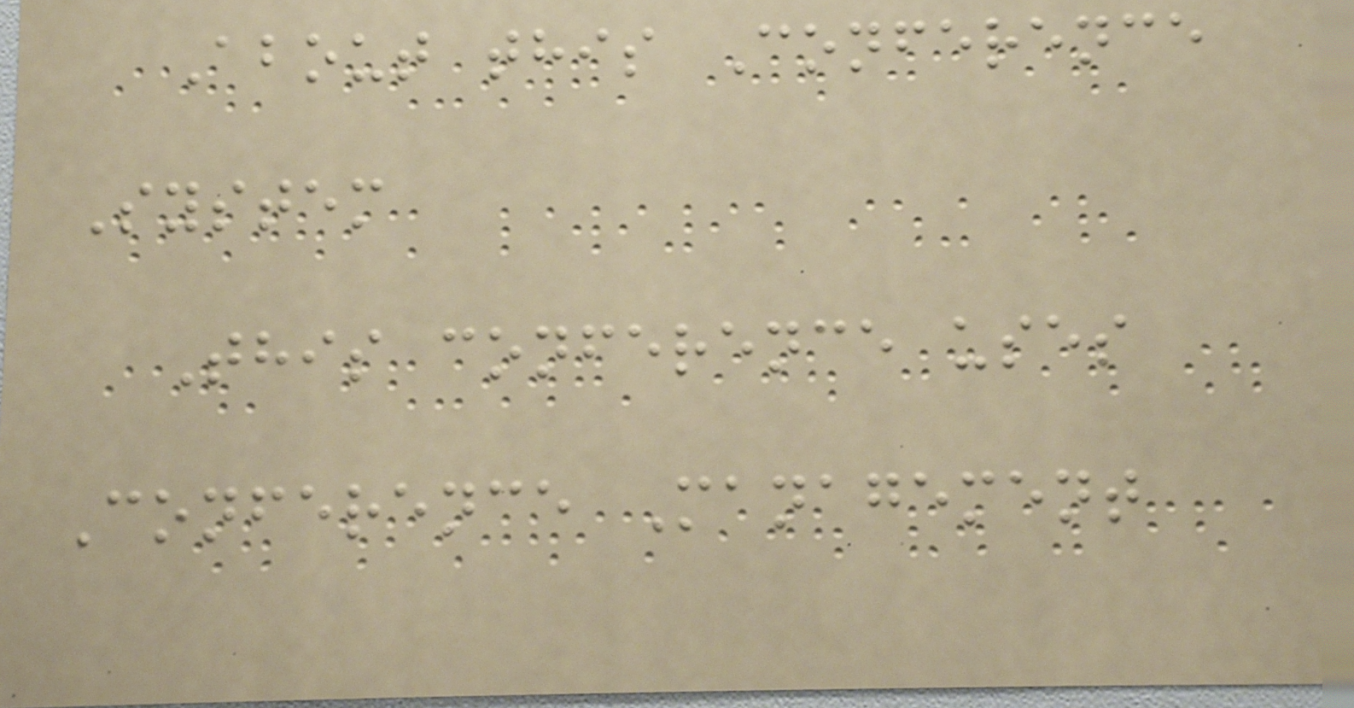About this Conference
System
This conference uses
Conference Management
